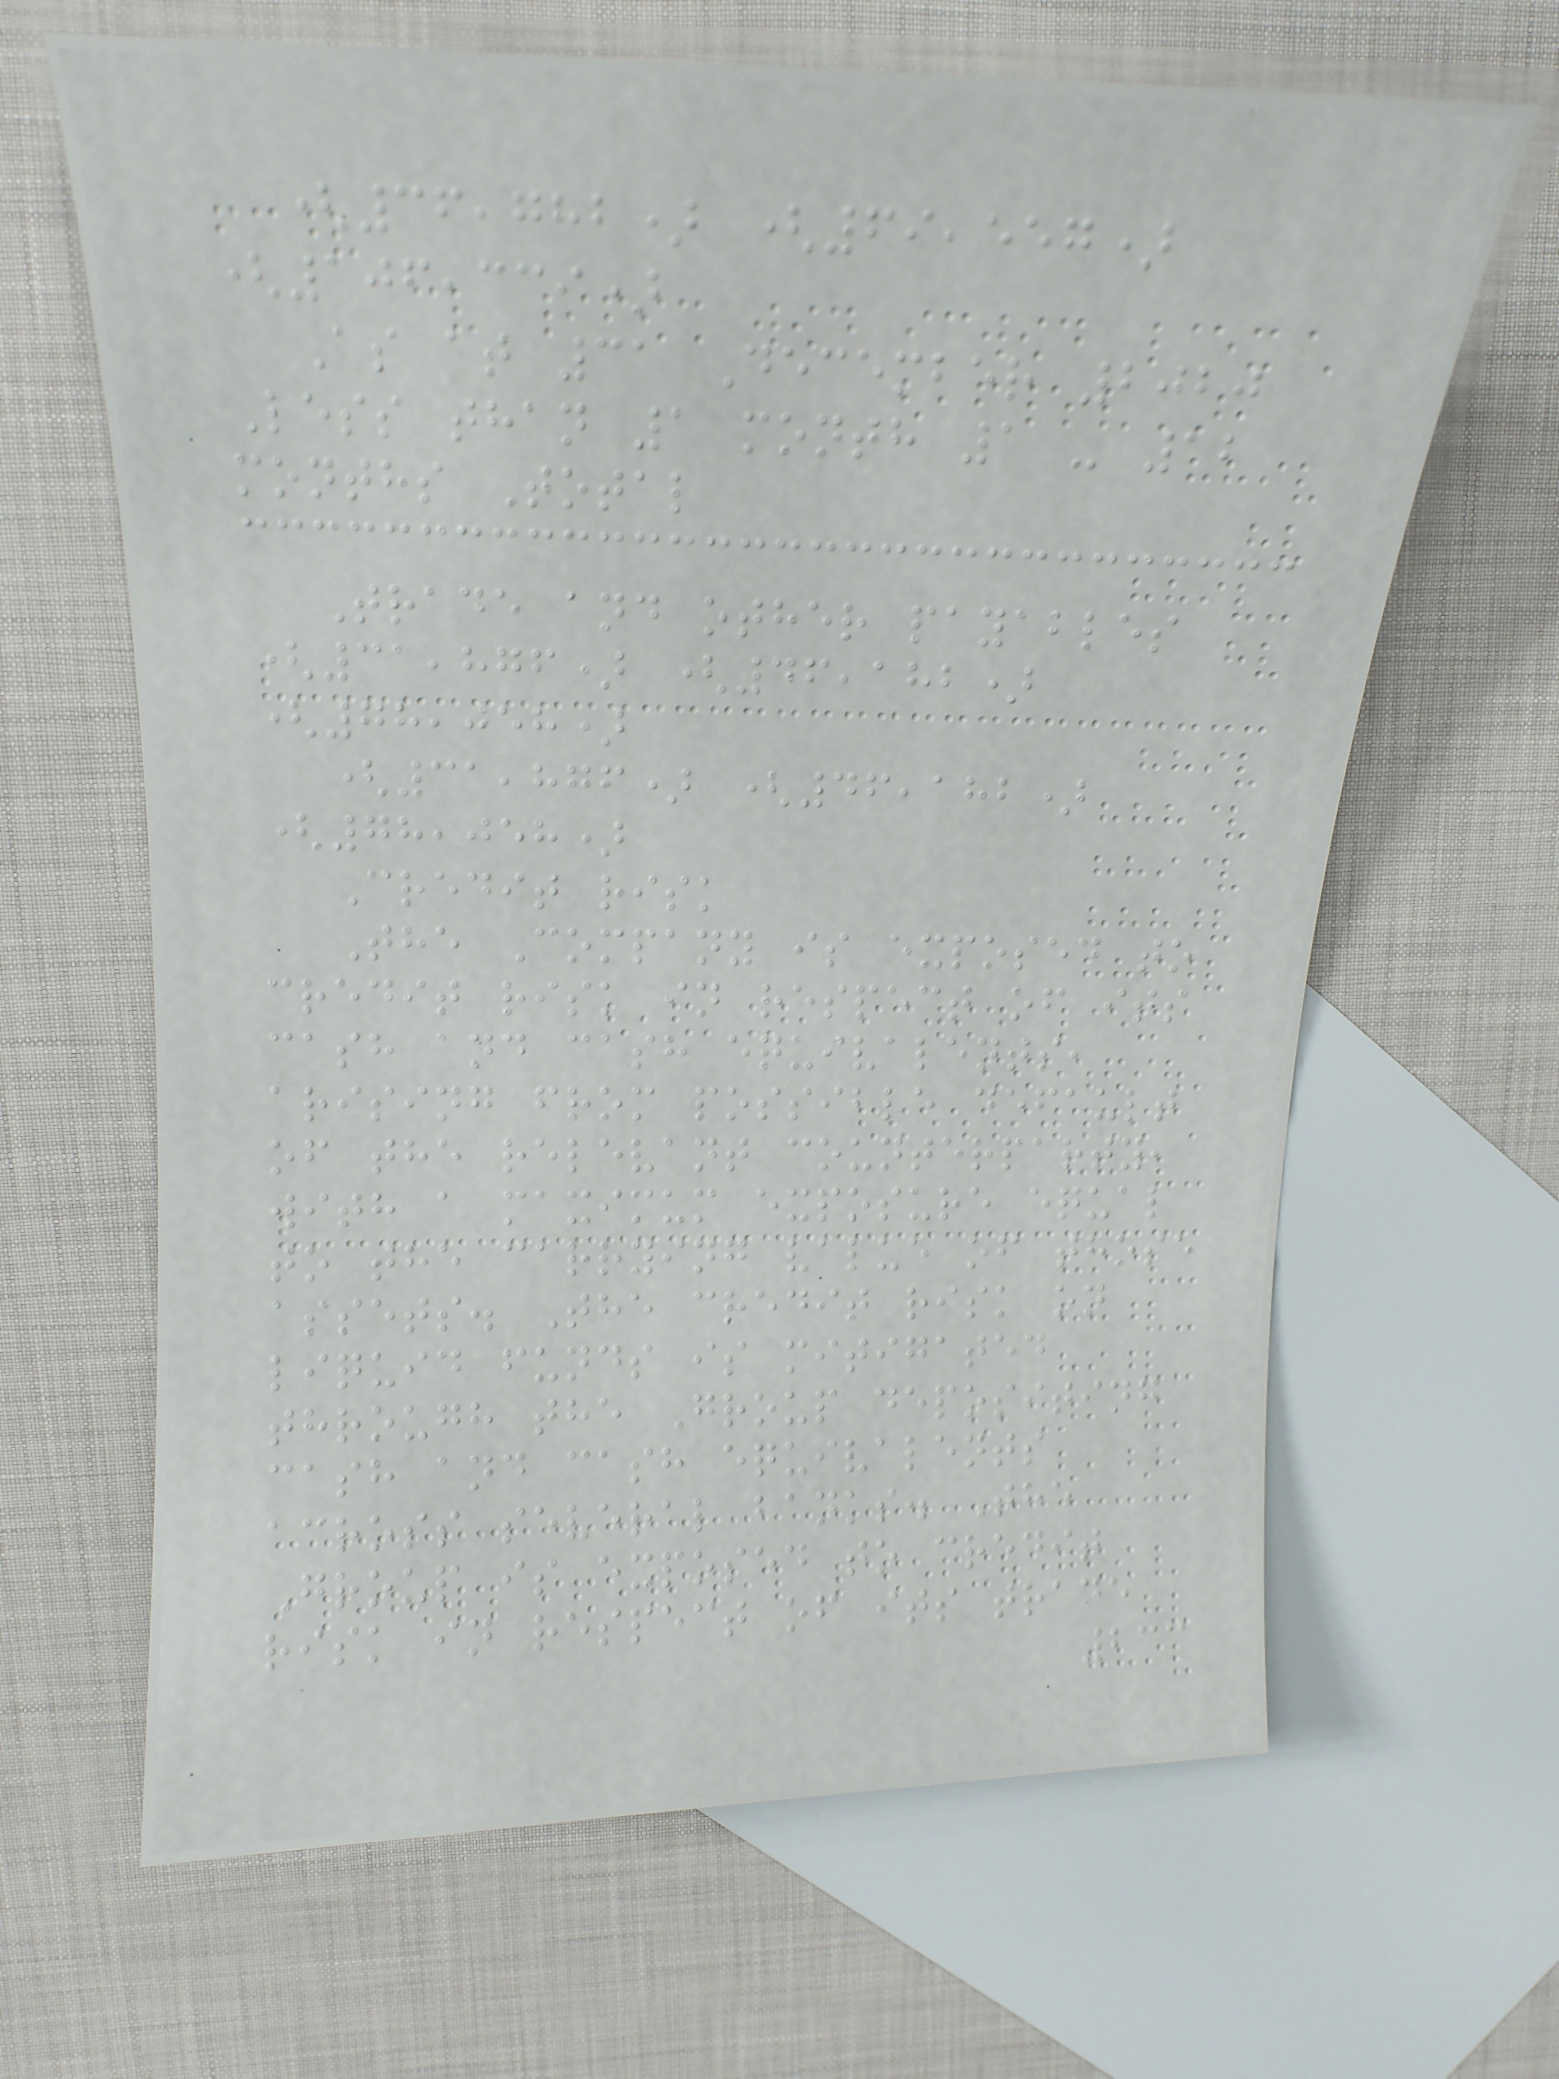(36,782) (69,557)
(106,339)
As at 31 December 2020
Less than 1 month 1 - 12
months Total
Trade and other payables
(31,876) (46,182)
(78,058)
(31,876) (46,182)
(78,058)
Credit risk
The Company is exposed to
credit risk in respect of its
cash and cash equivalents,
arising from possible default
of the relevant counterparty,
with a maximum exposure equal
to the carrying value of those
assets. The credit risk on
liquid funds is mitigated
through the Group depositing
cash and cash equivalents
across several banks. The
Group is exposed to credit
risk in respect of its trade
233
